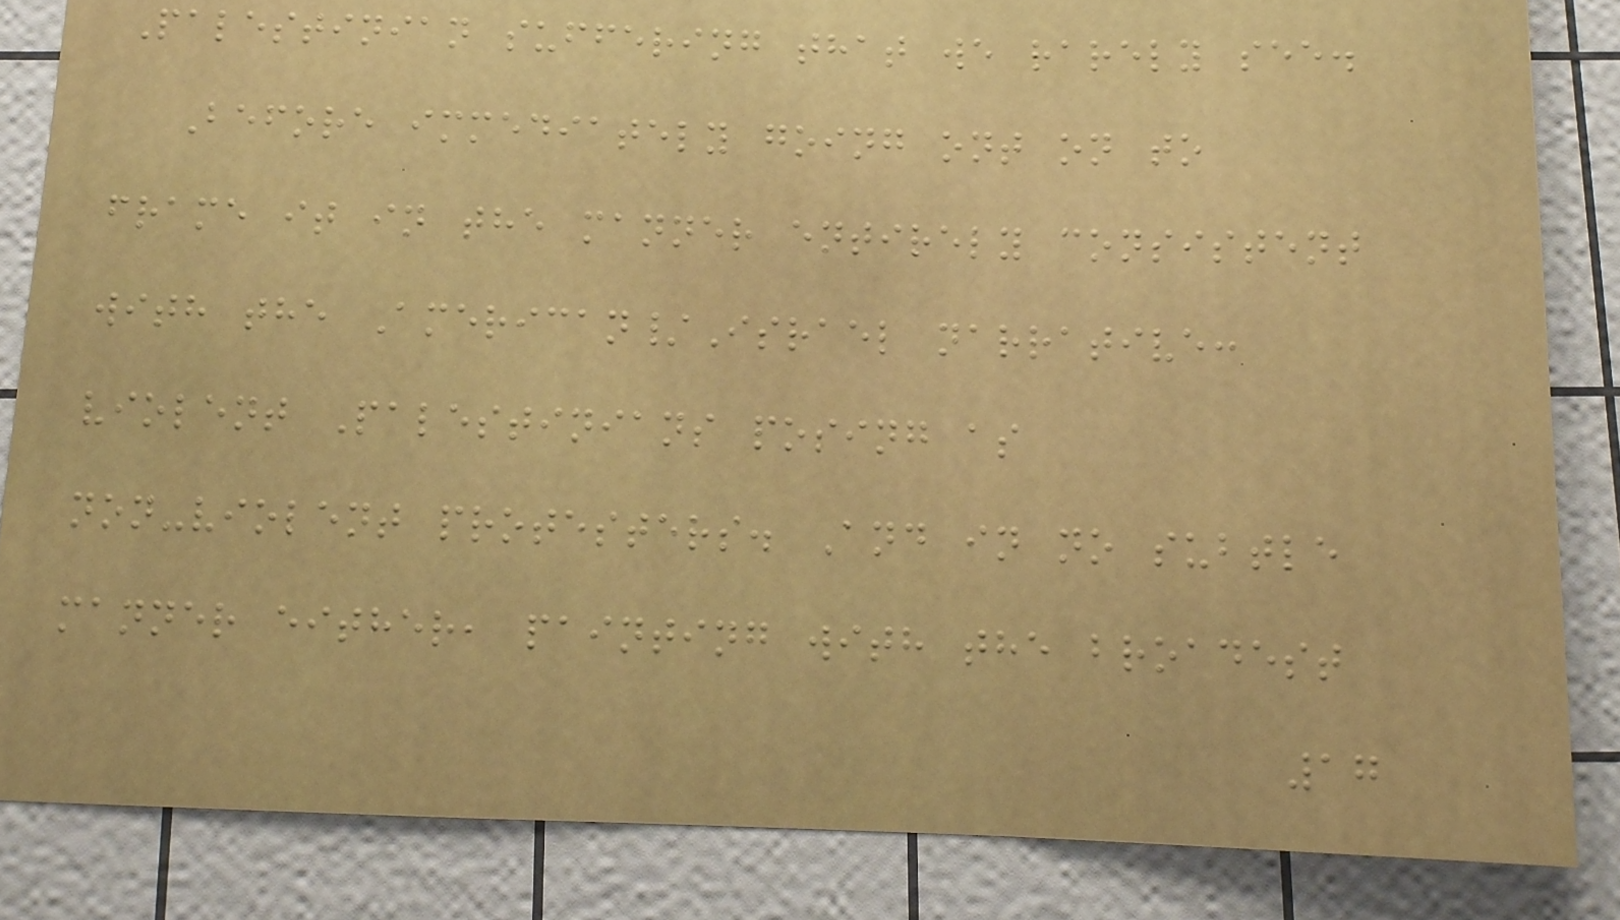Palestinian suffering that we rarely see.
Before immediately going ont on to
frame it in the manner entirely consistent
with the American/Israel narrative:
violent Palestinians posing as
non-violent protesters. And in no subtle
manner either, painting with the broadest
17
